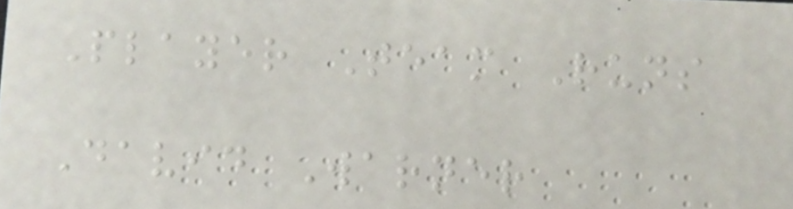Player Team Runs
David Warner
